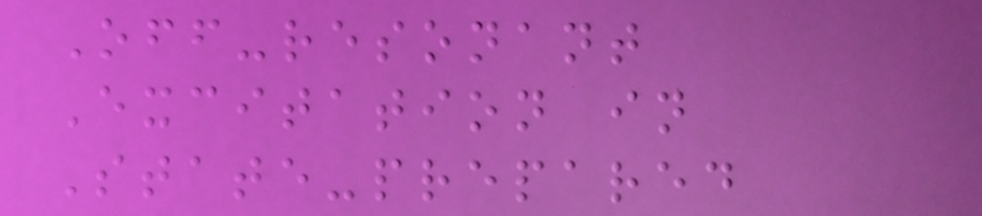Off-resonant
Excitation in
State-prepared
